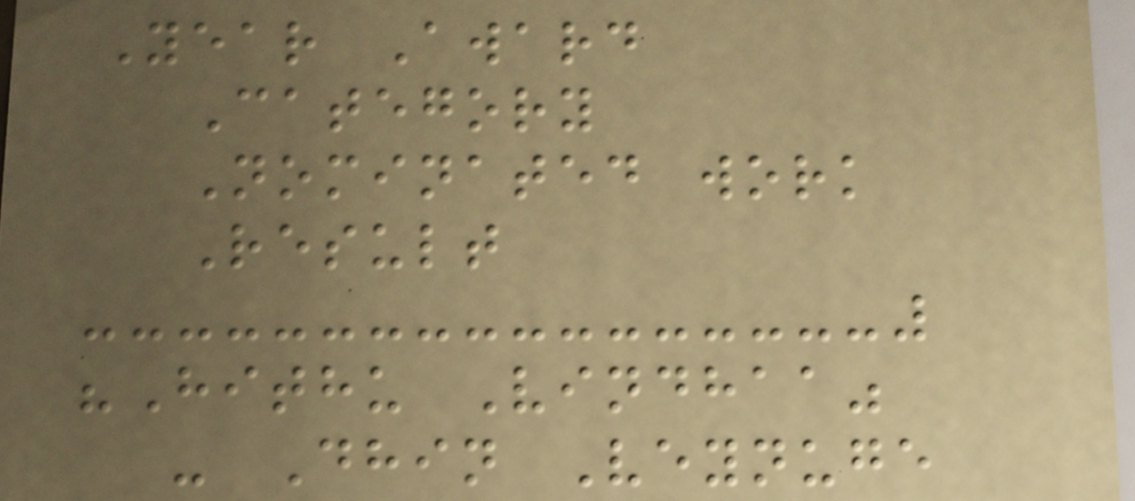Year Award
Category
Nominated work
Result
"Hithu Vindhaa"
- Dhin Veynuge
